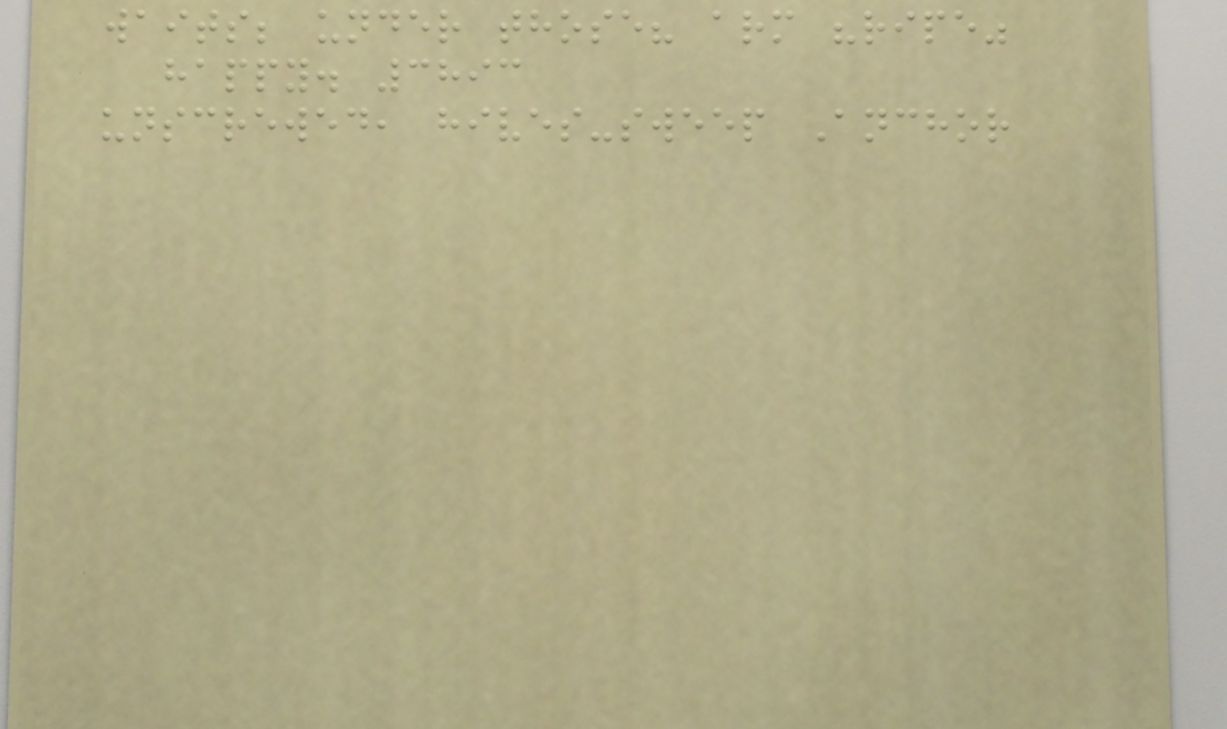waits; under those? arm "ripe"
happy. 3893
unscrewed, hives-sweep Anchor
